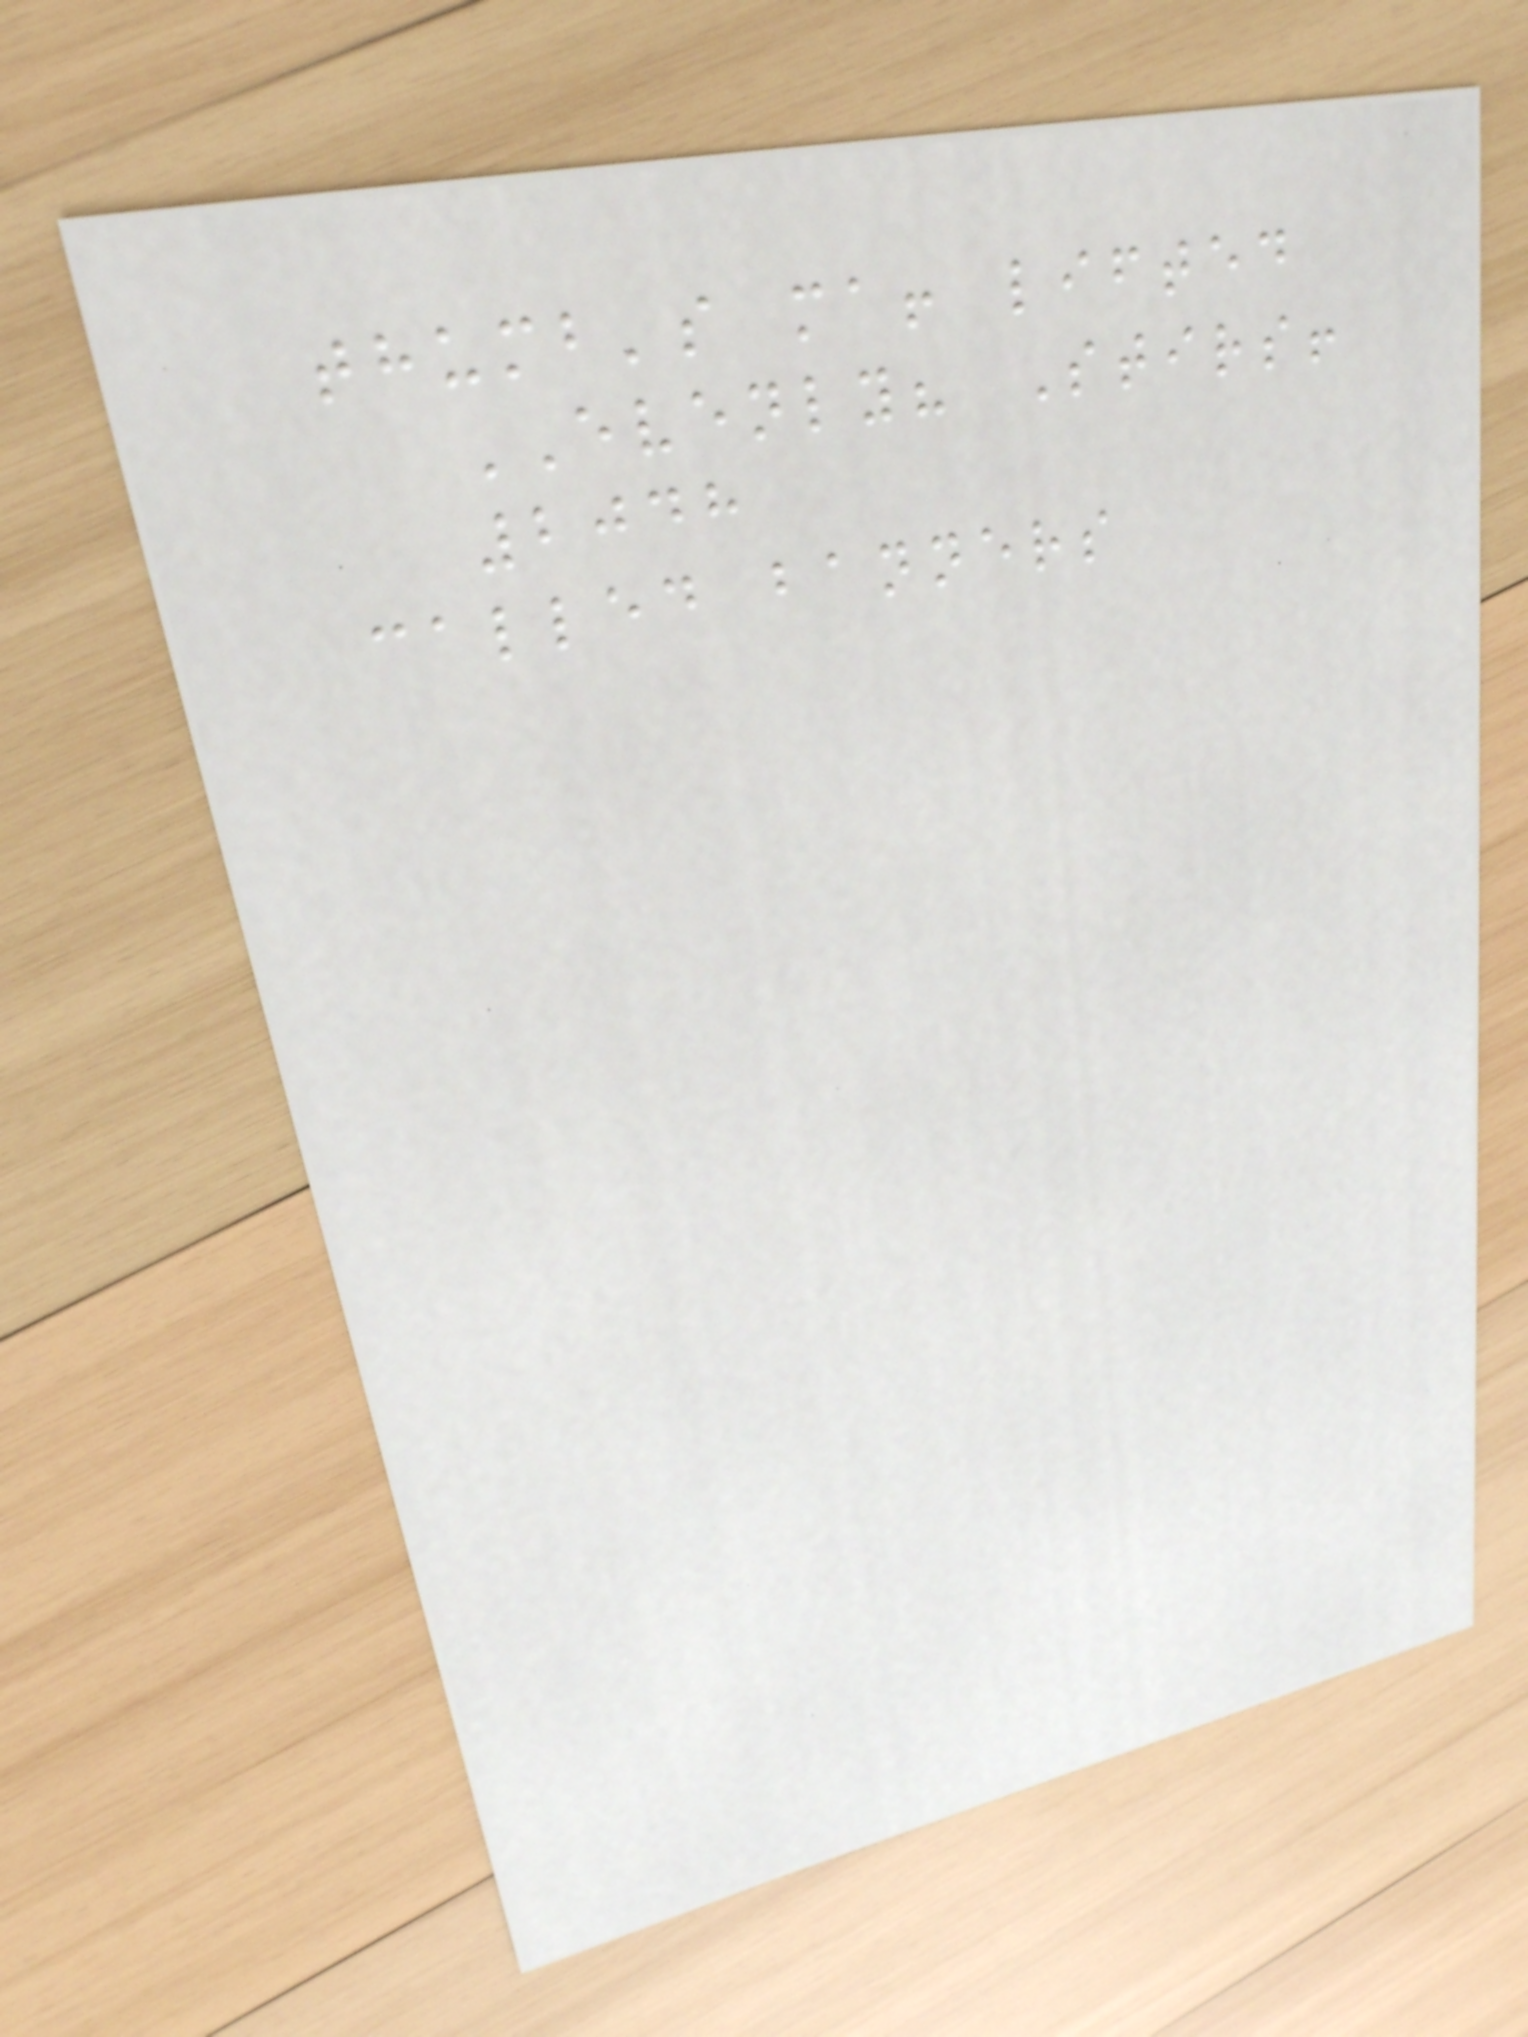thumb's ma! lifted
EVENLY? Stirs!
2048
called banners
